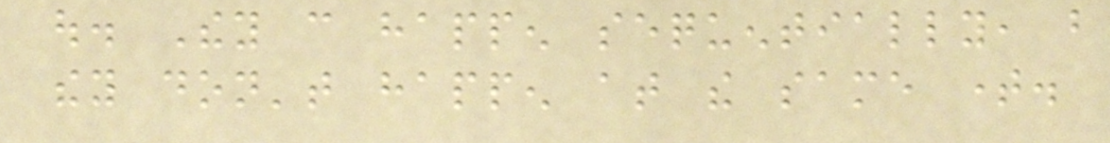out. They can happen sequentially, but
they don't happen at the same time.
